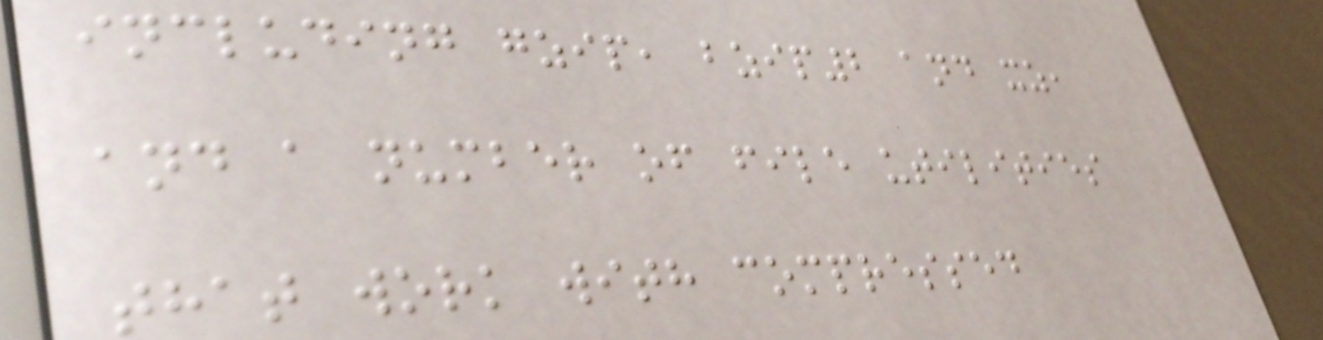including gzip, bzip2 and xz,
and a number of file utilities
that work with compressed
